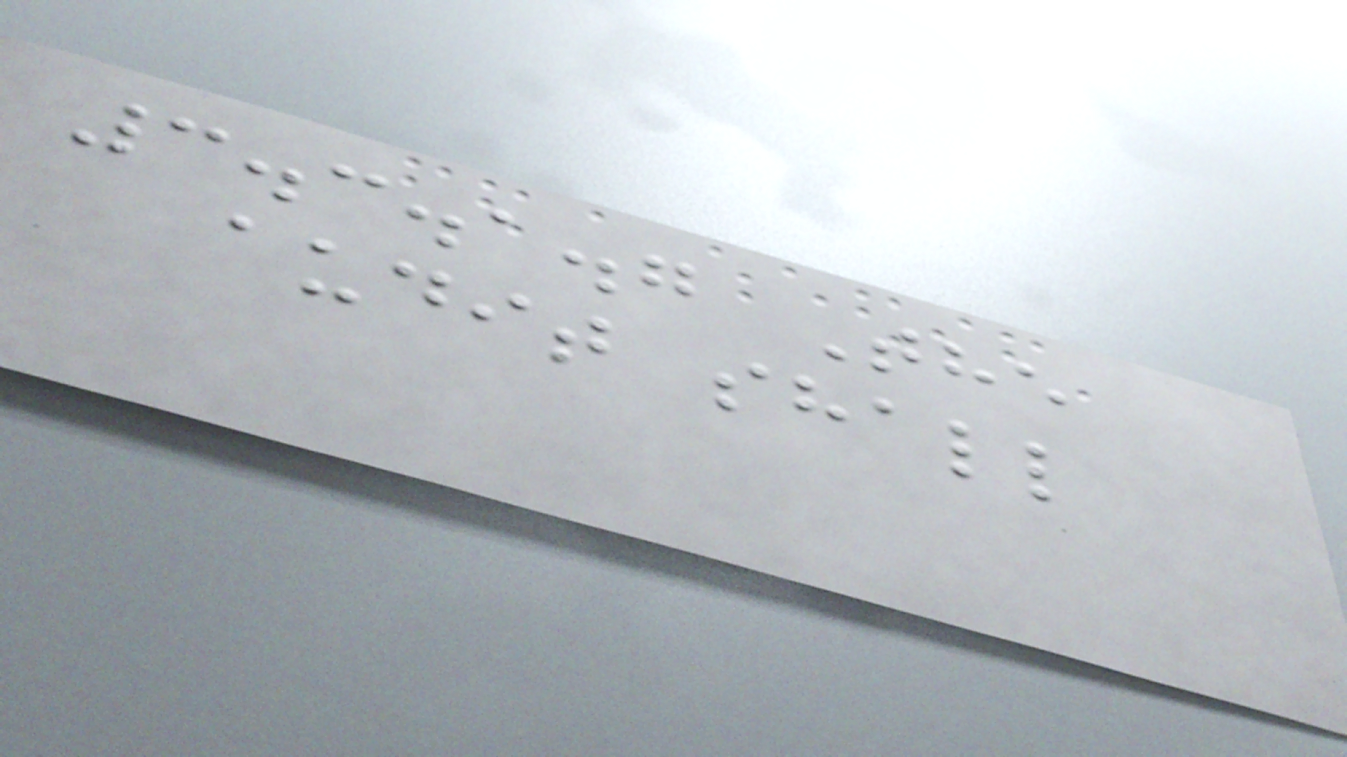3.3.1.7 The
audit shall
